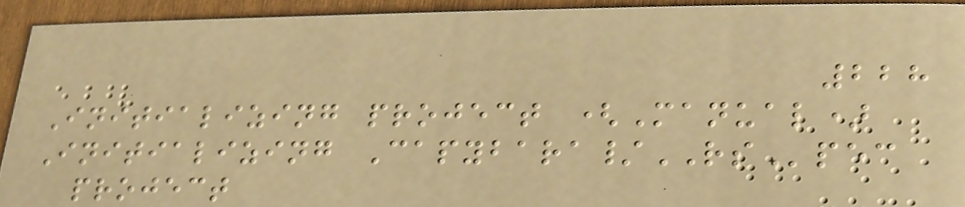228
Initializing project (Manual)
Initializing Capybara/RSpec
project
